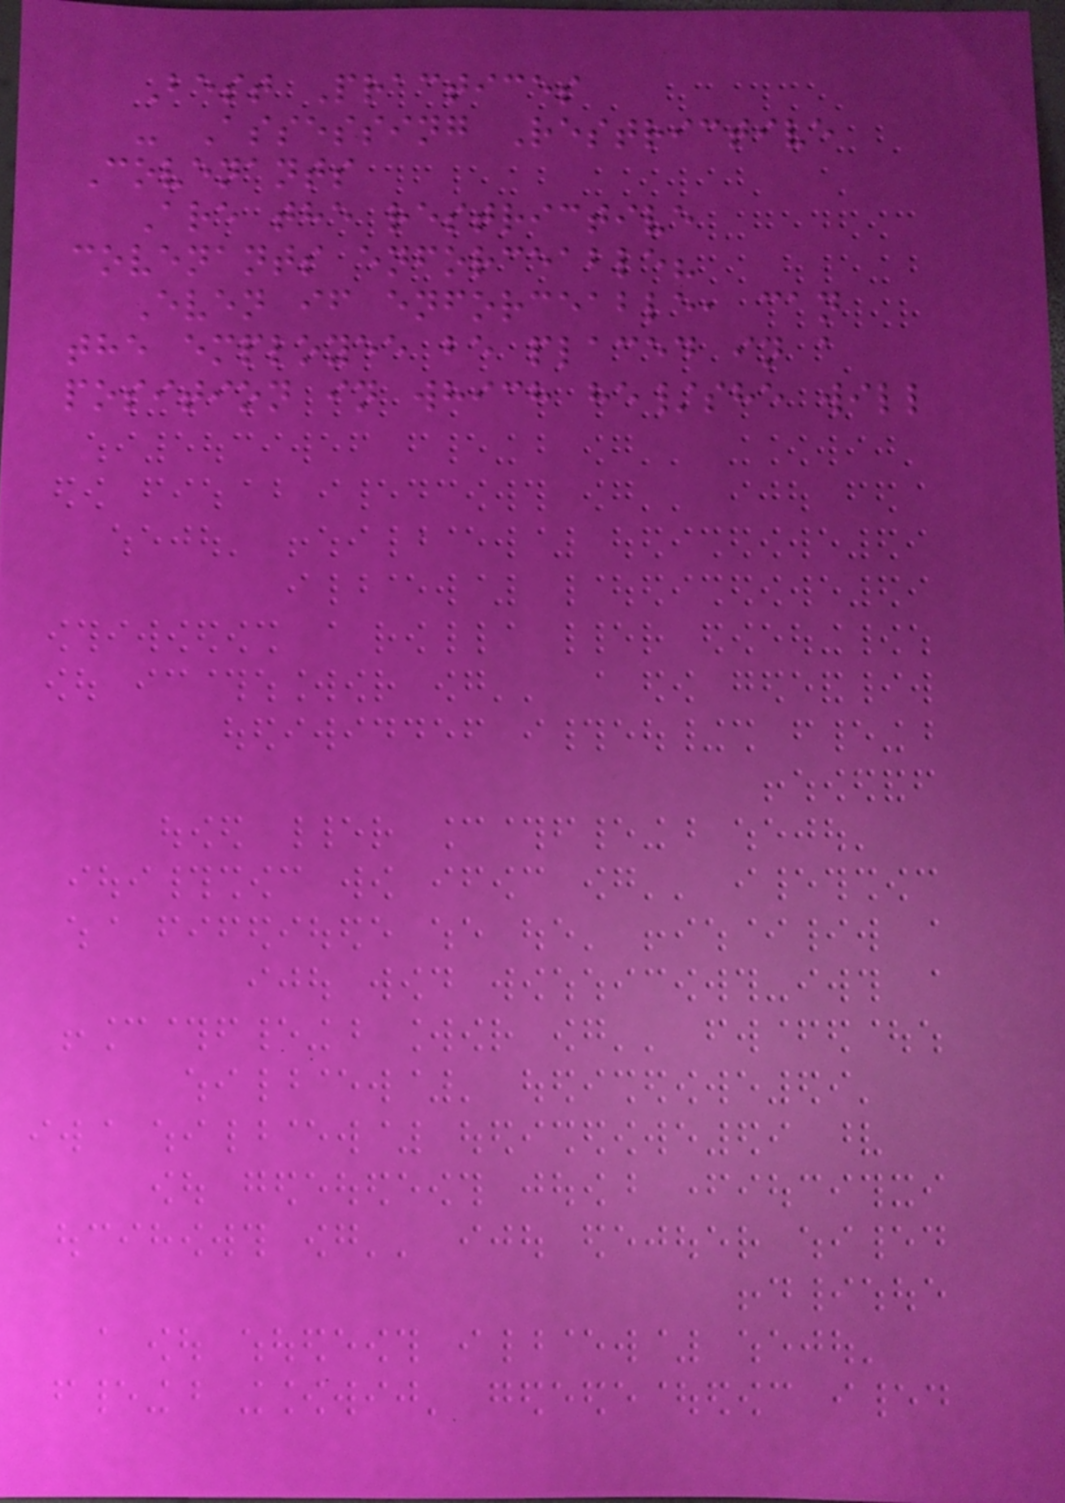Best Practices
- Assessing Restrictive
Covenants
Are the restrictive
covenants enforceable?
Even if enforceable, can
the employee be placed in a
position in which he/she will
